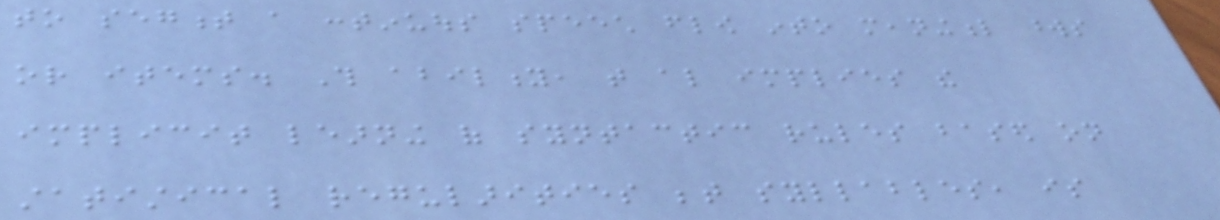to segment a continuous speech flow into meaningful words
or items. This ability, that also implies the
implicit learning of syntactic rules based on
statistical regularities between syllables, is
